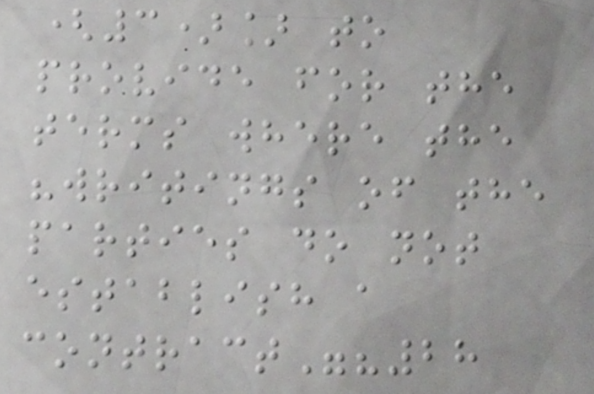(3)] to
provide for the
terms where the
"writings of the
parties do not
establish a
contract"?28
